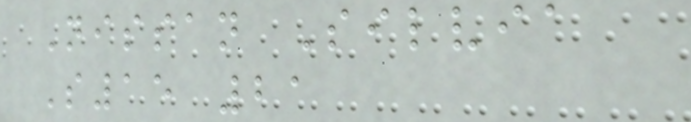Nissan Silvia
S15 21
